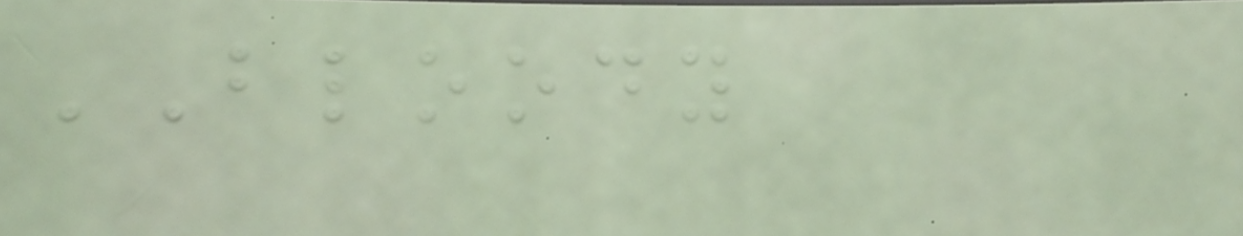BLOODY
